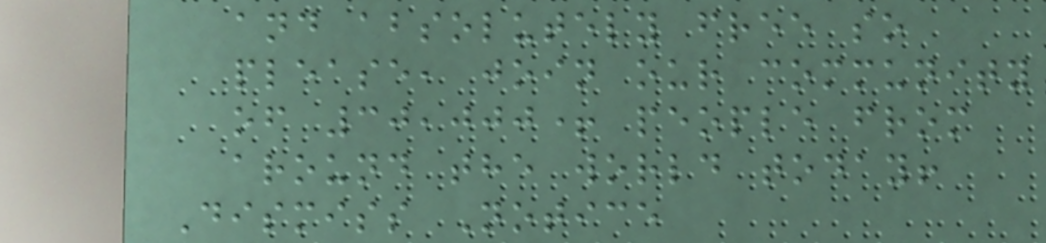and absolutely free so
please, join our community
of 30,000+ people from
around the world today!
Dismiss Notice
